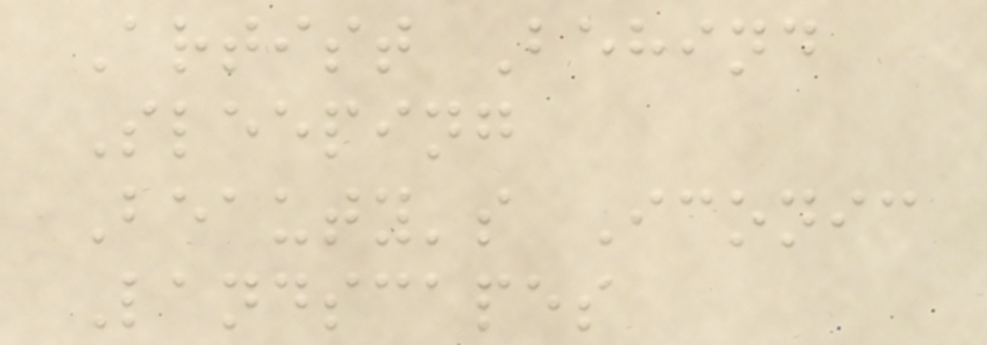Artist Behind
Sleeping
Beauty's Iconic
Landscapes
